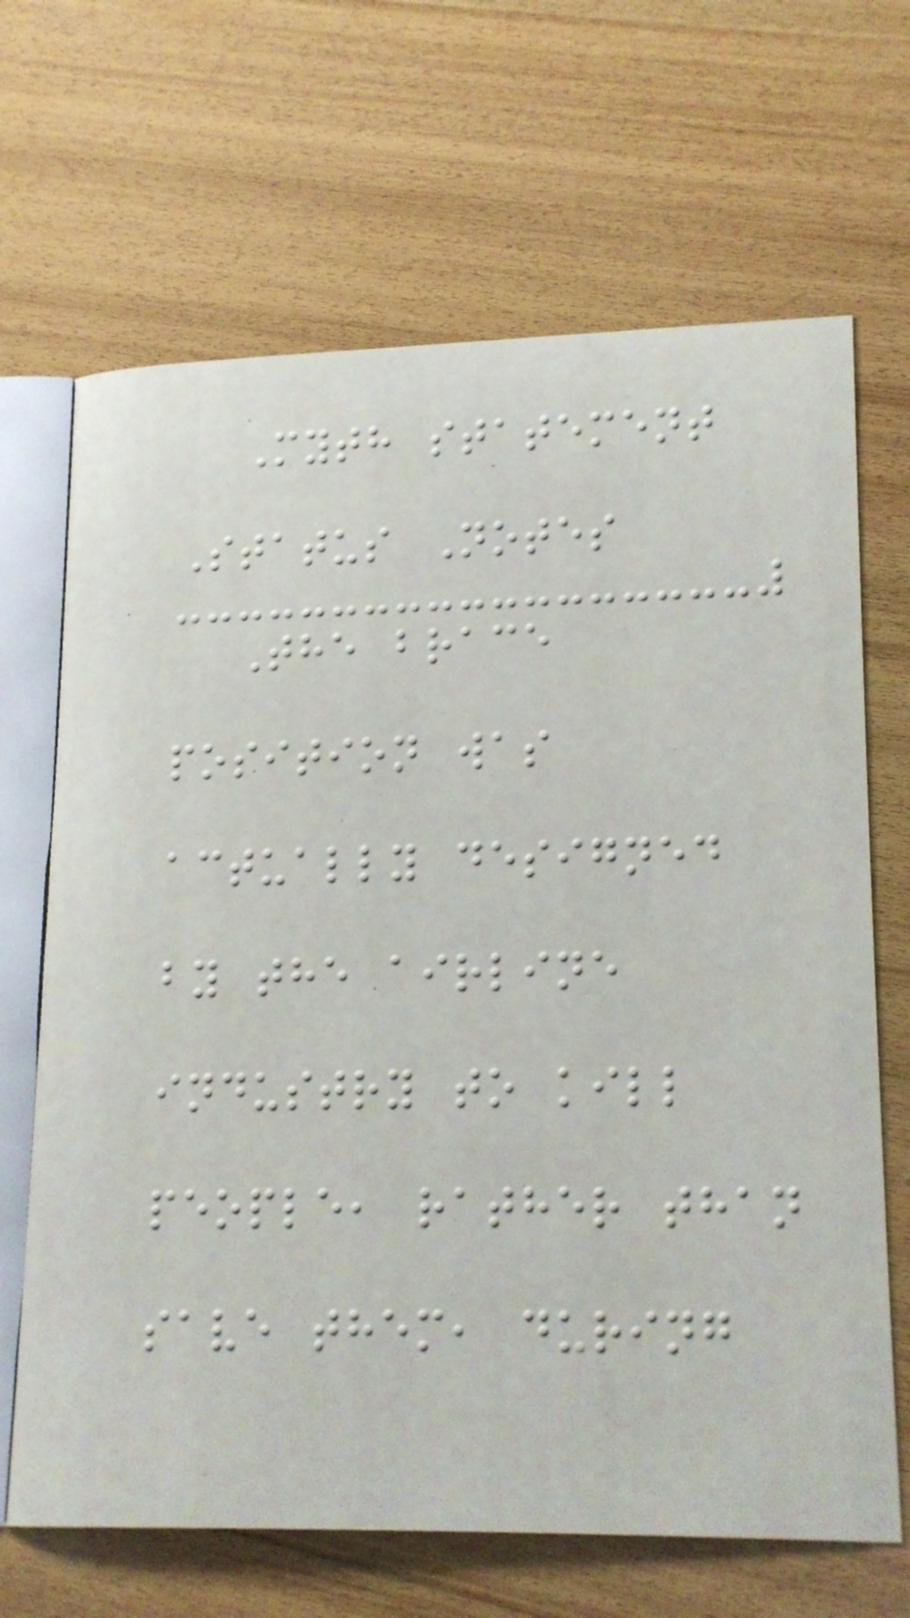Myth statement
Status Notes
The brace
position was
actually designed
by the airline
industry to kill
people, rather than
save them, during
